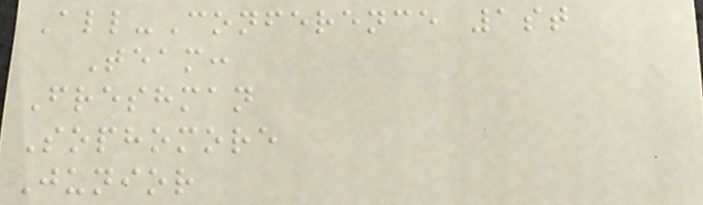All-Conference 1st
Team:
Freshman
Sophomore
Junior
